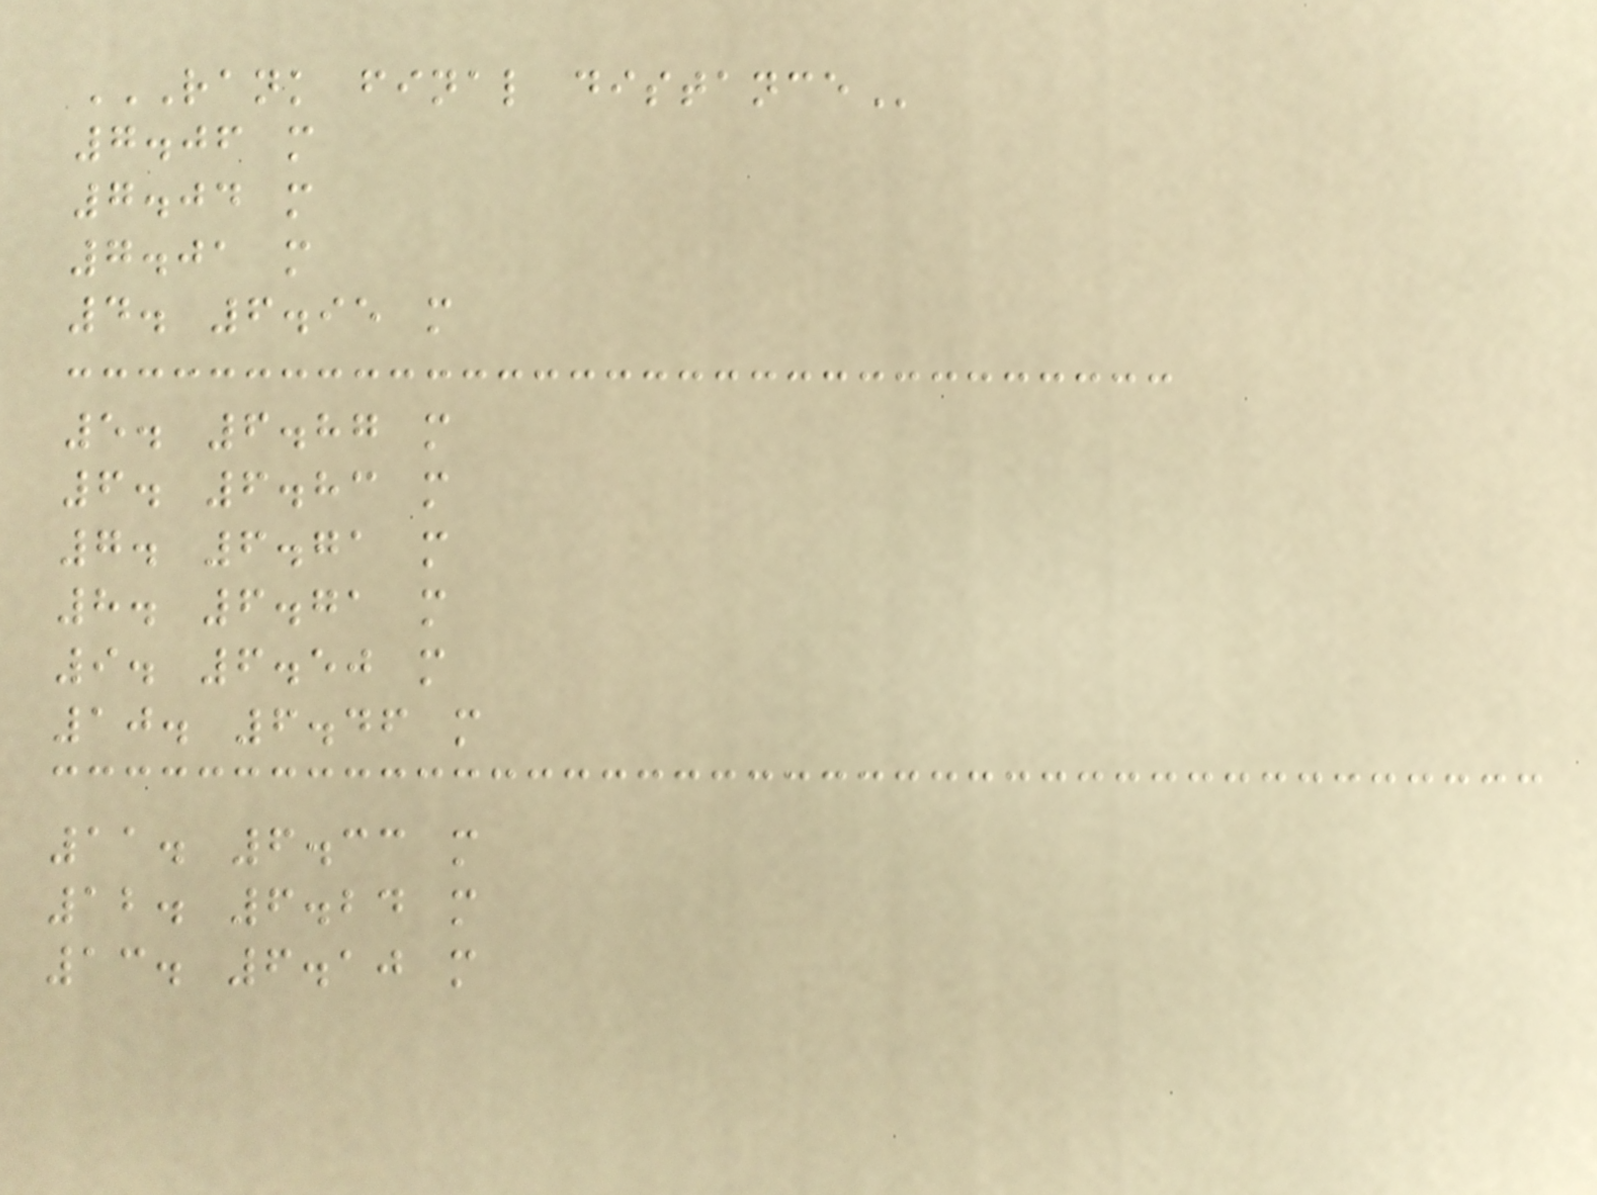RANK FINAL DISTANCE
7.06 m
7.04 m
7.01 m
4. 6.95 m
5. 6.87 m
6. 6.83 m
7. 6.71 m
8. 6.71 m
9. 6.50 m
10. 6.46 m
11. 6.33 m
12. 6.24 m
13. 6.10 m
